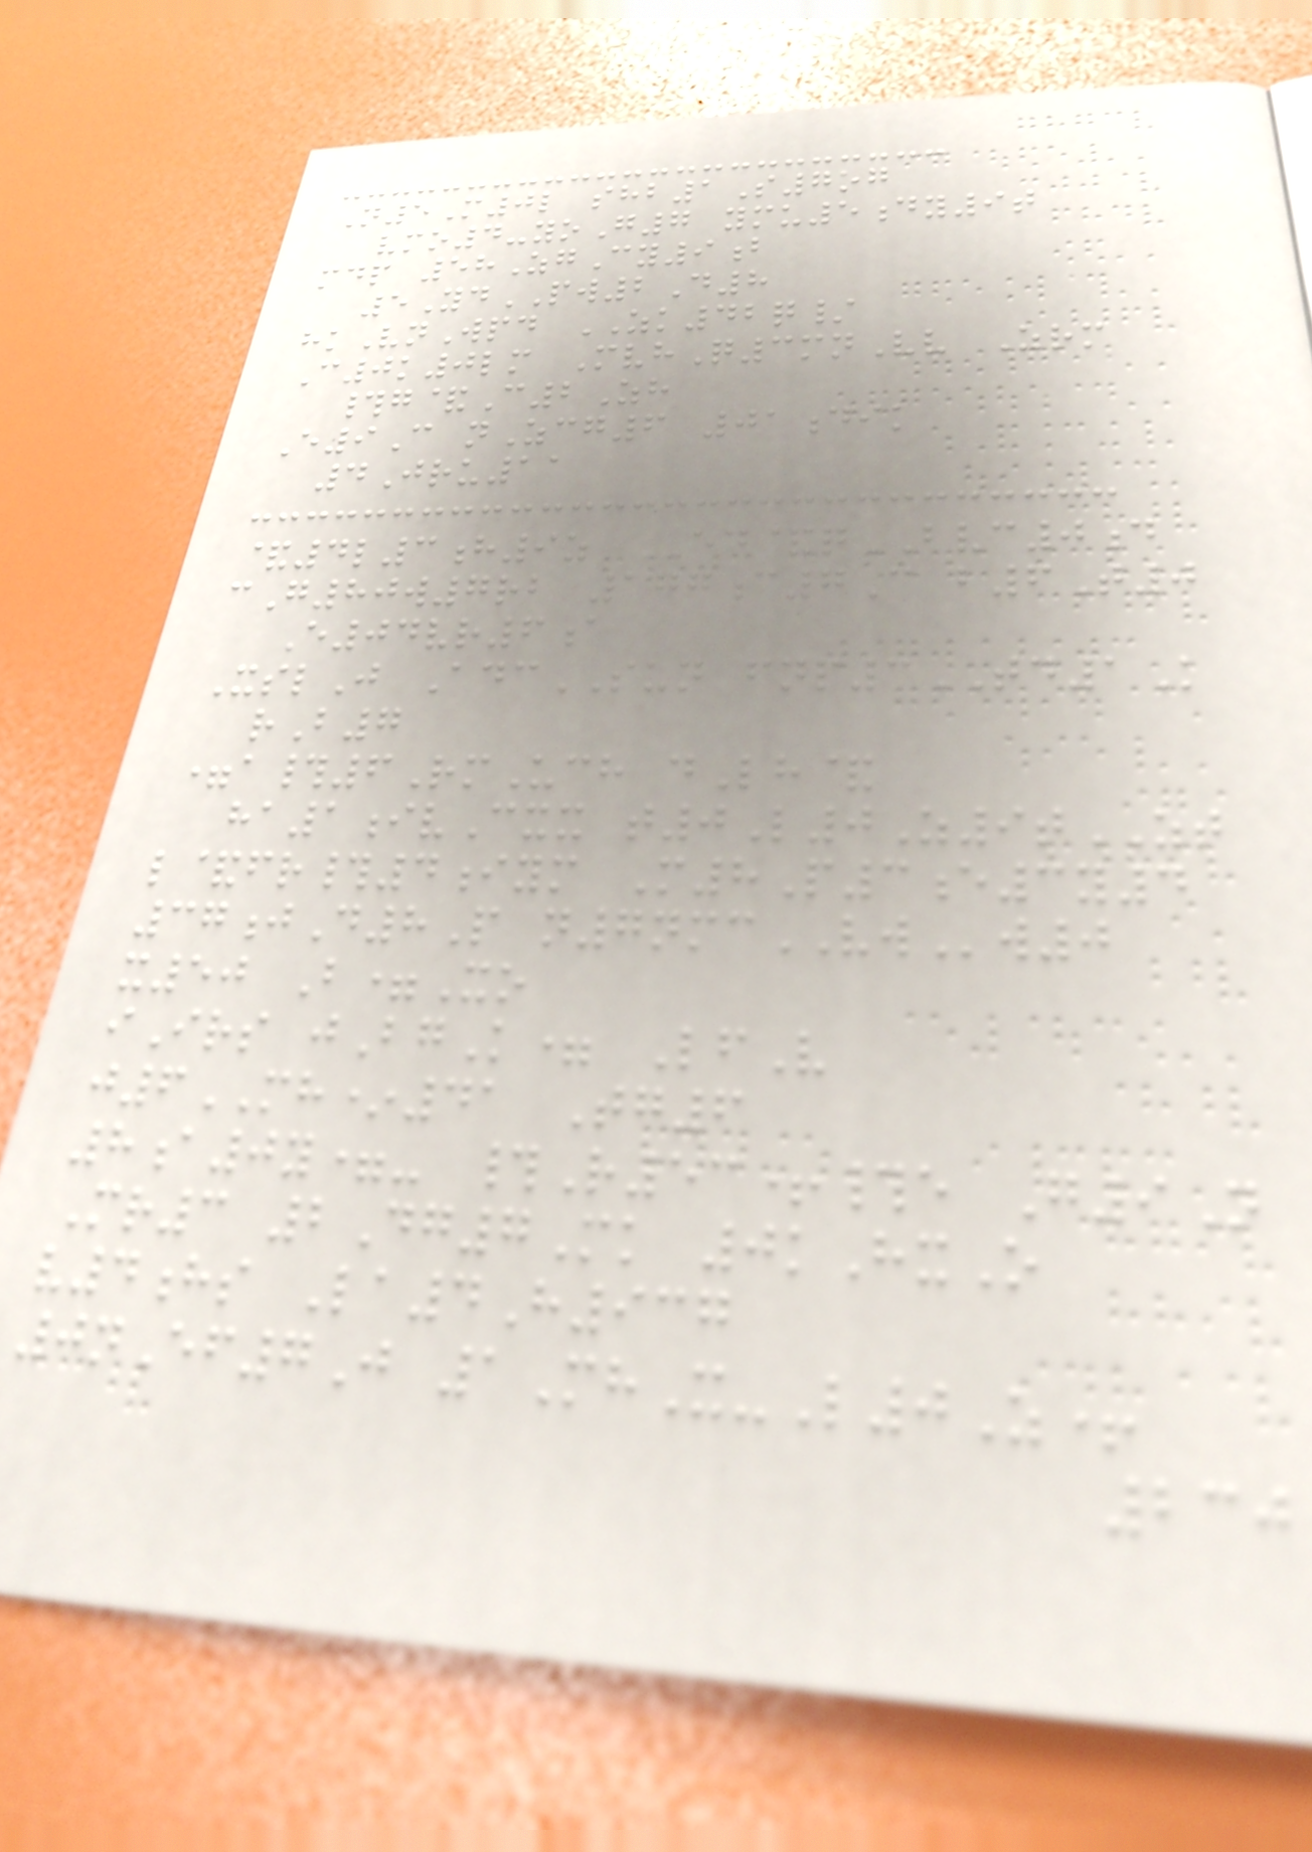N5M0l shb1S7og
vmo4-yoG7 ymu5dy9t
mdp 58ZgCy9b
5YdPW2D8
hkVnWpd ZK42q/
C0k0lm MvhQ3mnVv Zrm
#g&C2Zh
E9C nZcg6 01dik
4Jru11
&4l3h9z ED&qBVC0d
cG80w7rb 177c7C b6T0
E04vr6a
XslJ AdcSUN fnp3TD1K
rB7
=a#6RmUch dLh&
ha1ivCxx t0L0Z9tZT
l&fr#4iym M8P3e3y4
37jD8P n7nmcVWw0
x50 B=Xo
iIrs jBgK= LfV
j6MH*41 Tg6
8a0y=- #R53+#e G9N
Mr3 2Dg7Mk 0kHxO
v4hs La4H937
0nEf7J 1MhX-L0Z+
230
